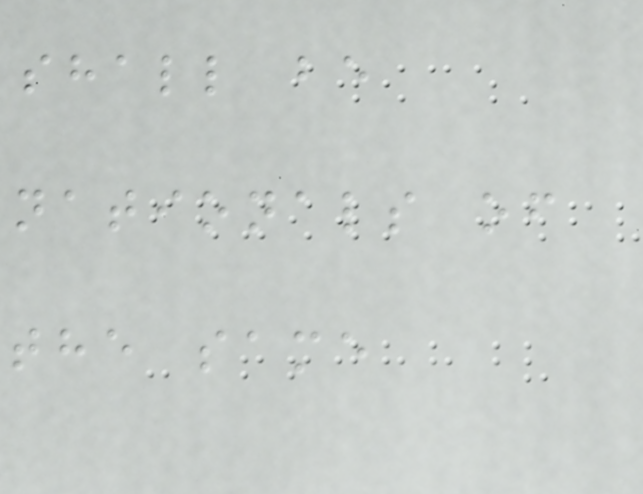shall be
nationals of
the same
